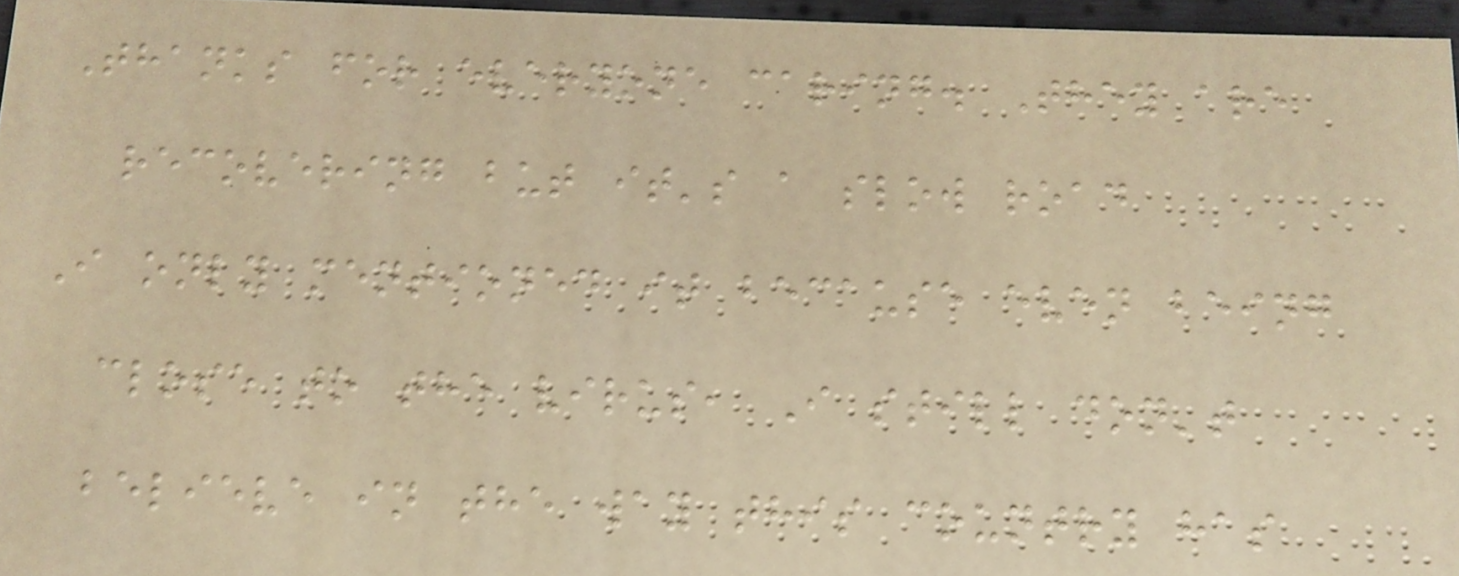Thanks for everyone caring. They are
recovering but it's a slow road
I only mentioned it because even being
close to the virus, I still don't
believe in the way this country has
